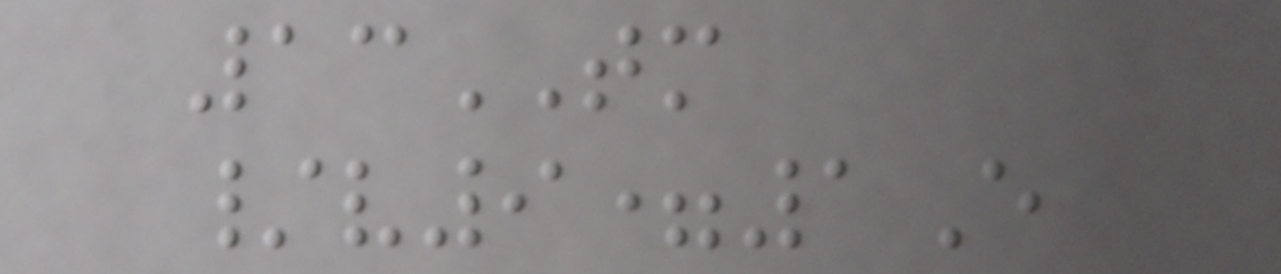13TM
/v9=1E
